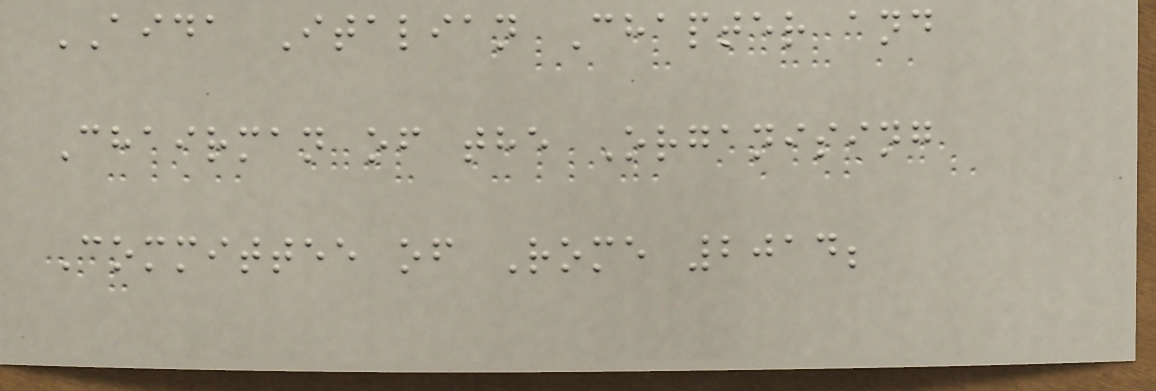AIDA Italian Chapter and
Chairman of the Organising
Committee of Rome 2014;
